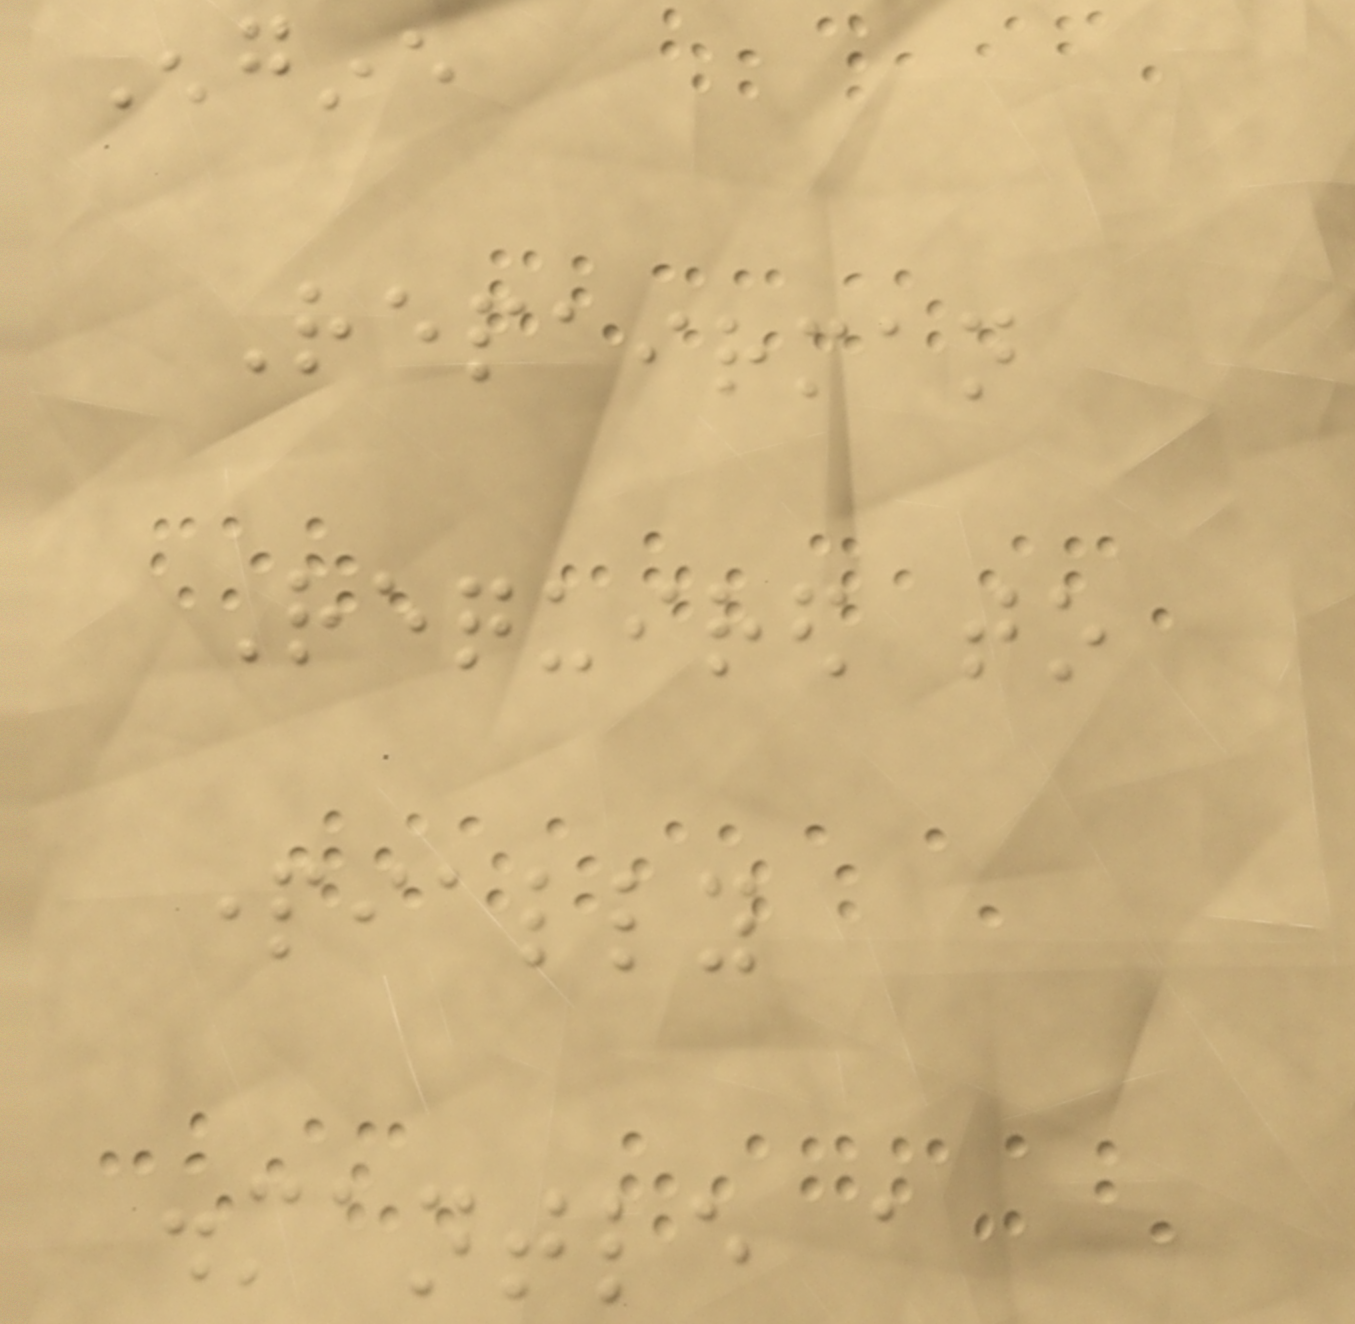Engine
Repairman
Required to
partially
dismantle a
